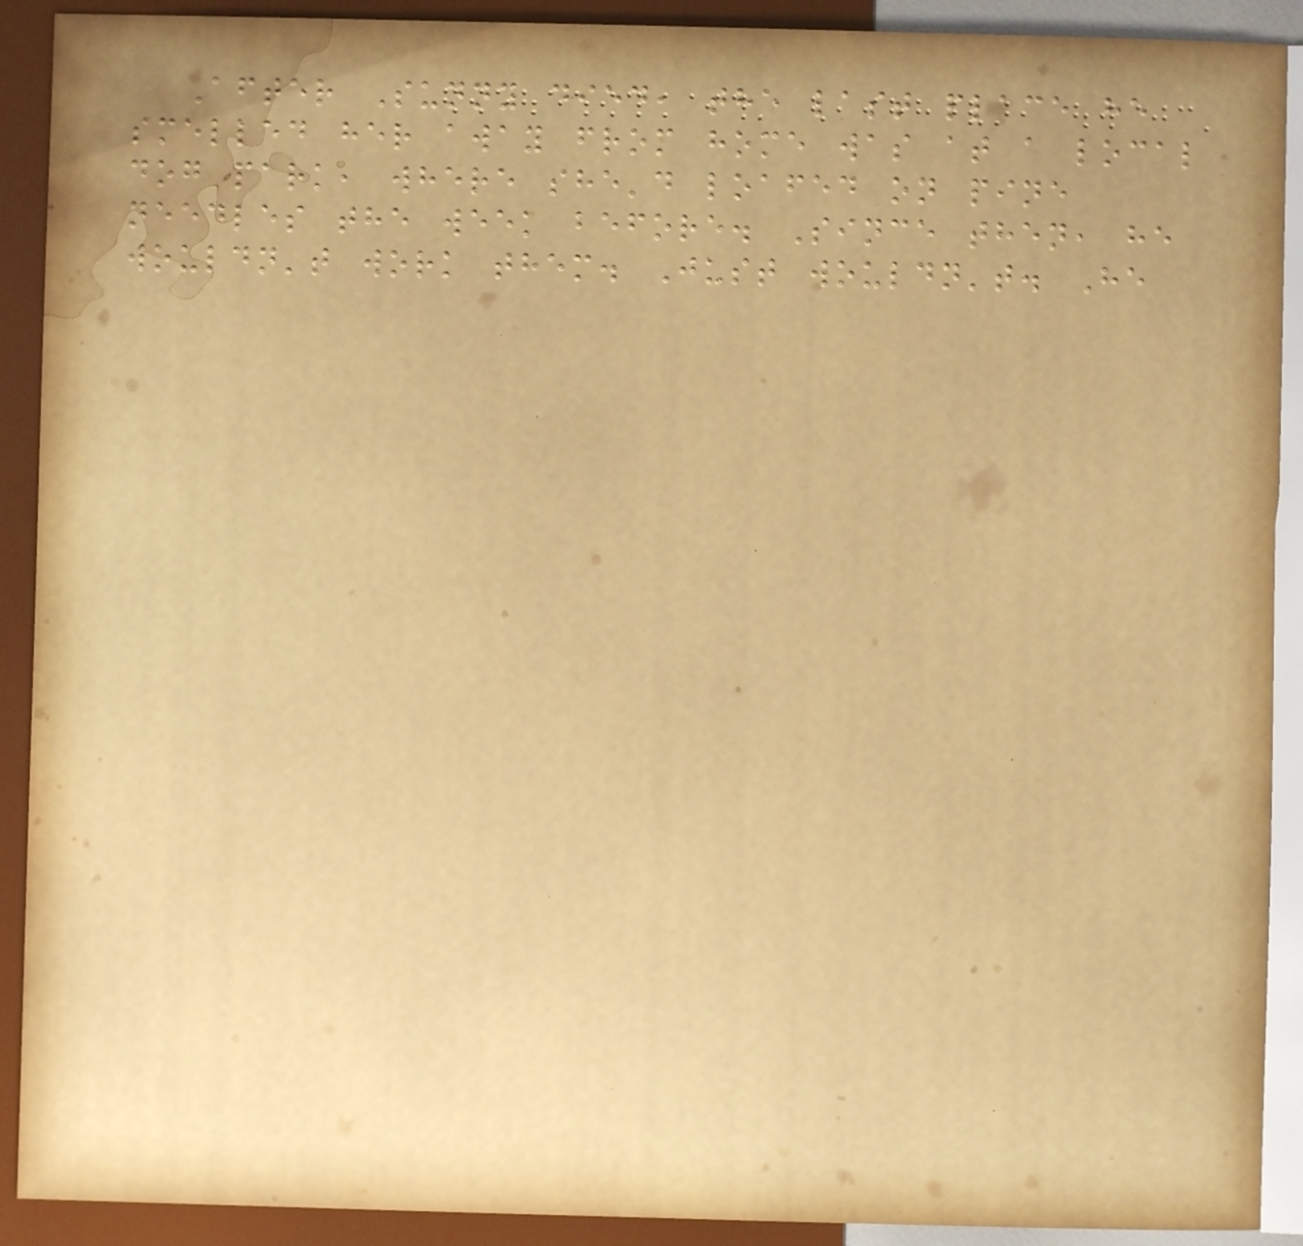After Sunny died, the last place he
smelled her away from home was at a local
dog park, where she'd loafed on pine
needles the week before. Since then, he
wouldn't work them. Just wouldn't. He
